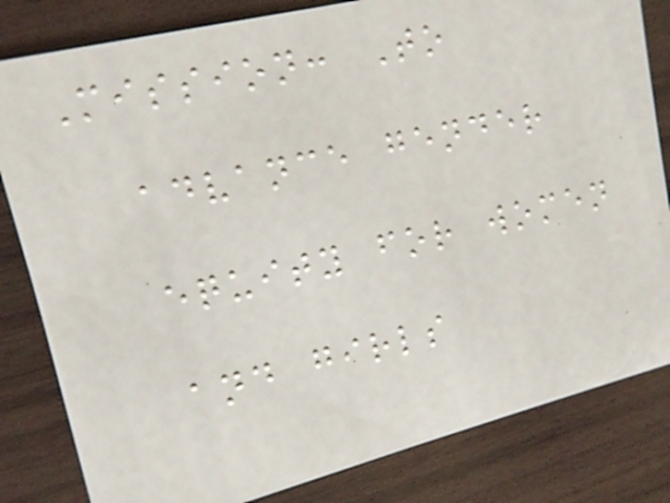Mission: To
advance gender
equity for women
and girls
